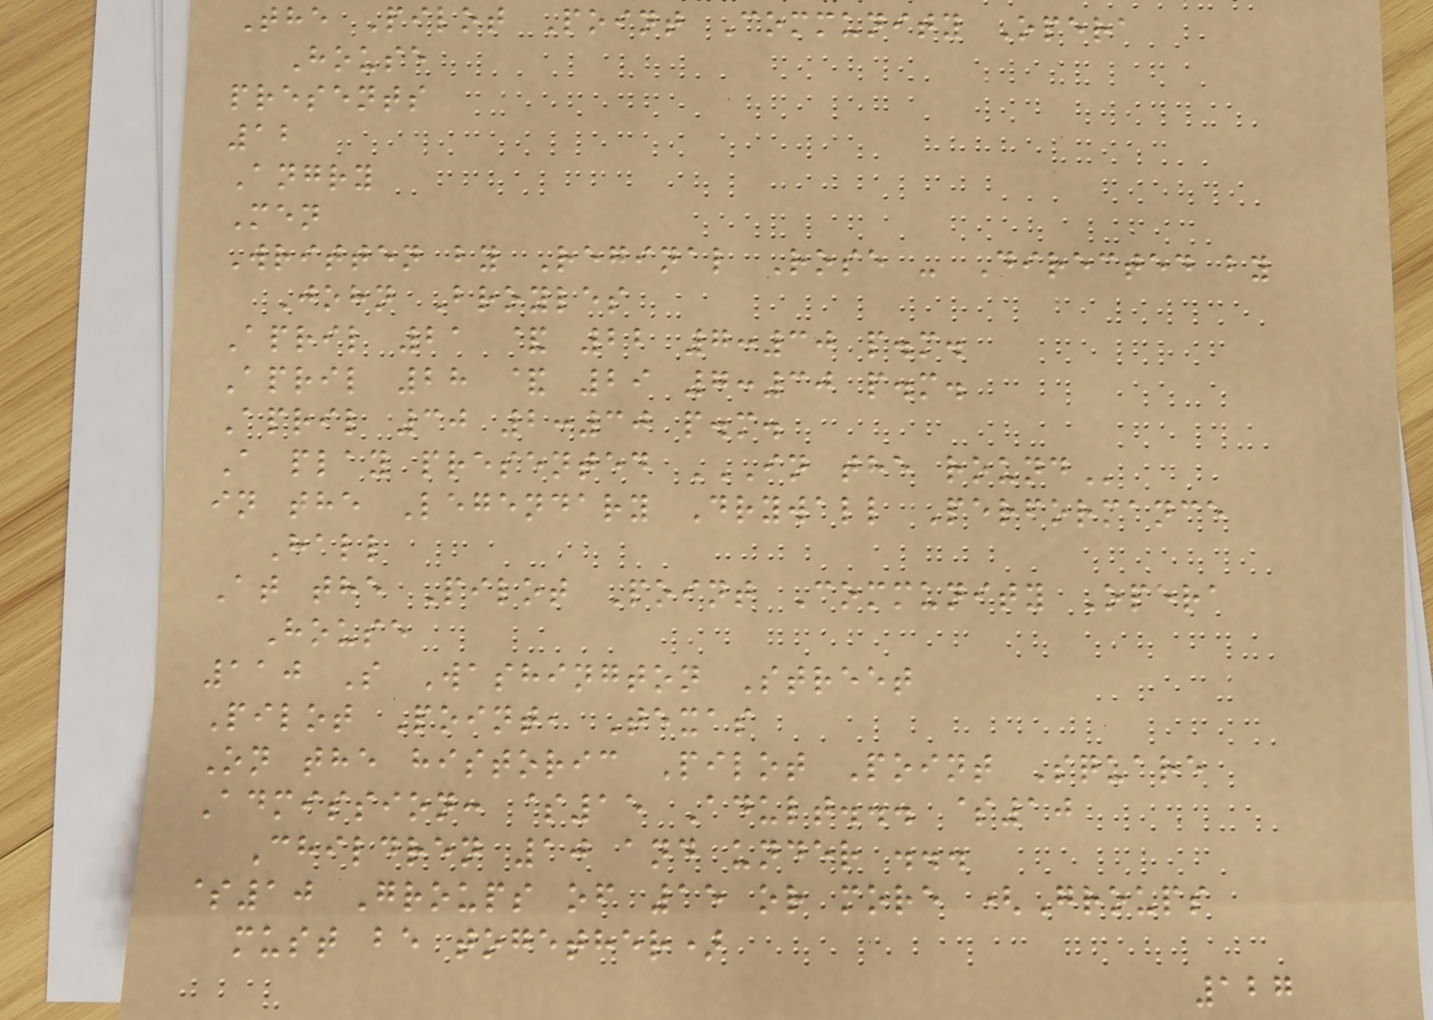The Pilot Point Community Opera
House
presents
12
Angry
Men
Written by Reginal Rose - Directed by
John Broyles
April 21 & 22 7:30 p.m.
April 28 & 29 7:30 p.m.
April 30 2:30 p.m.
A play presented IN THE ROUND
in the Legendary Drywall Performance
Hall
At the Pilot Point Community Opera
House
110 S Washington Street
Pilot Point, Texas
On the historic Pilot Point Square
Admission: $15 Adult... $10
Children 10 and under ...
$10 Groups of 15 or more (Groups
must be together)
127
